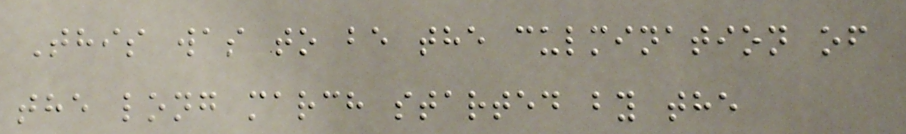This was to be the culmination of
the long march started by the
